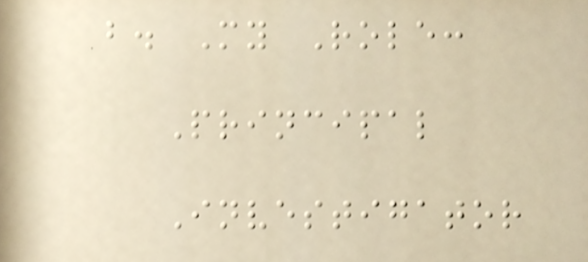b. My Role:
Principal
Investigator
